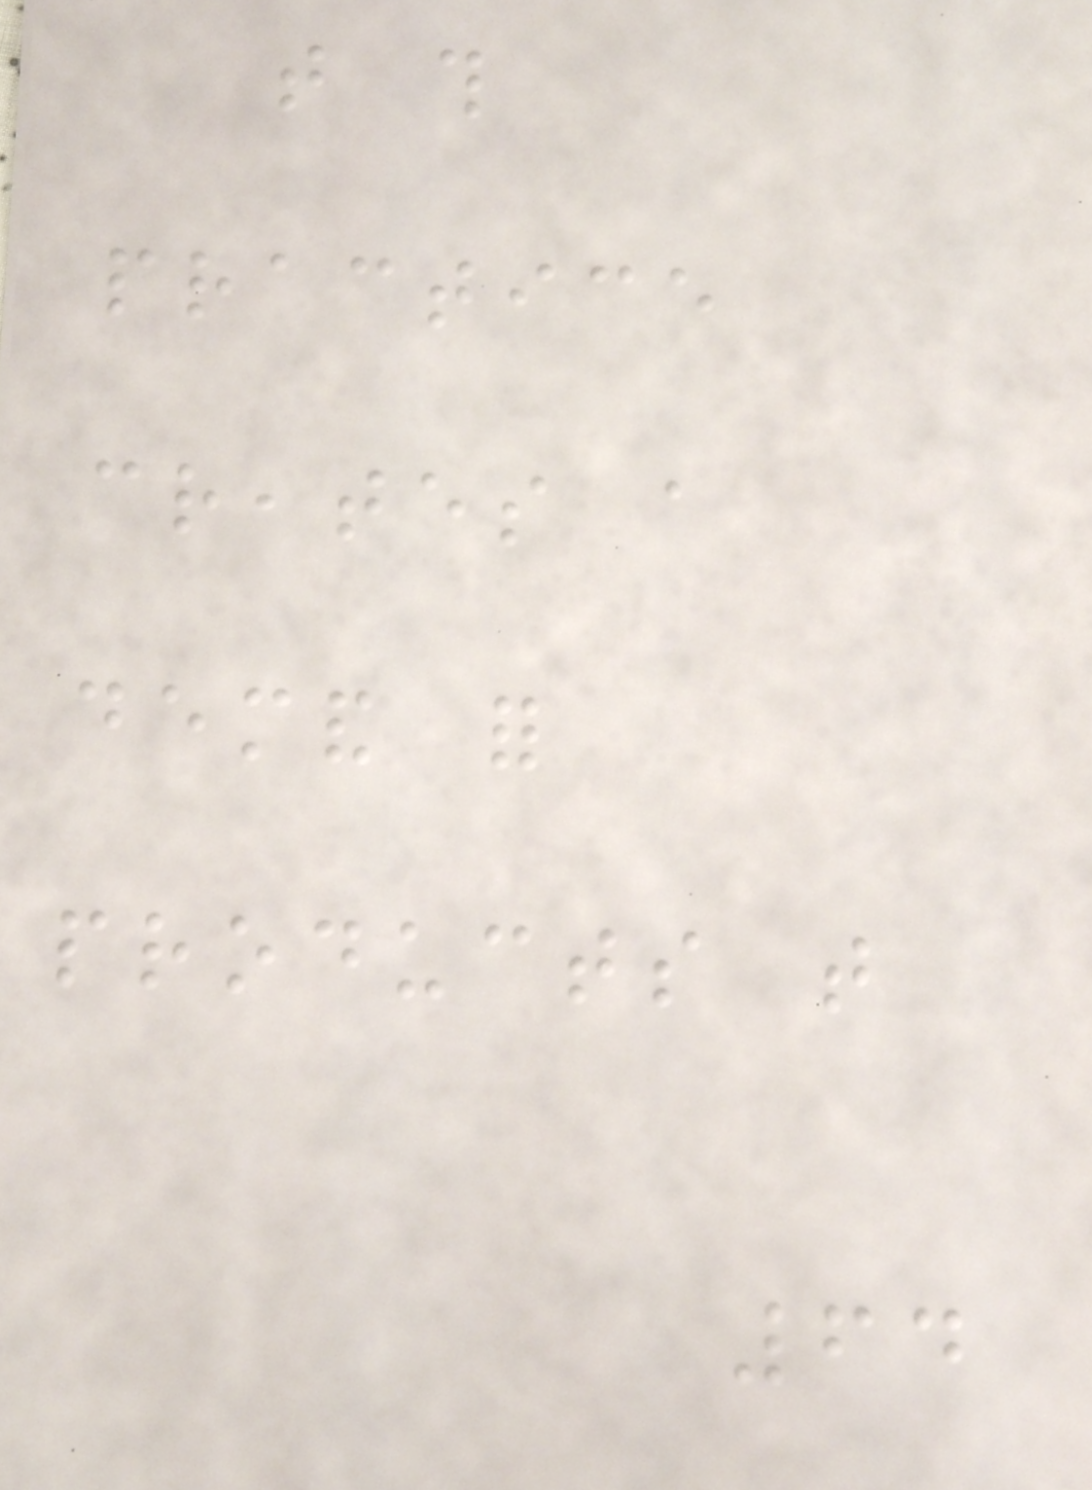that this
practice
creates a
demand for
products that
64
